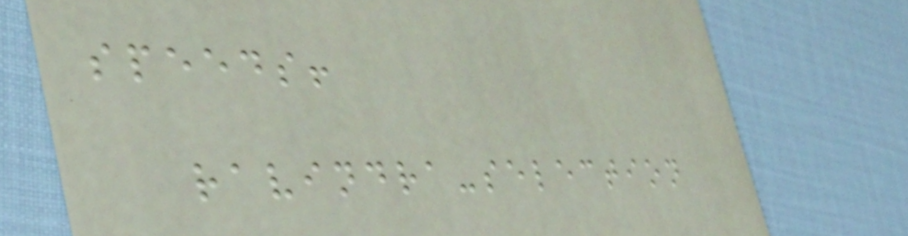speeds!
ravindra-selection
